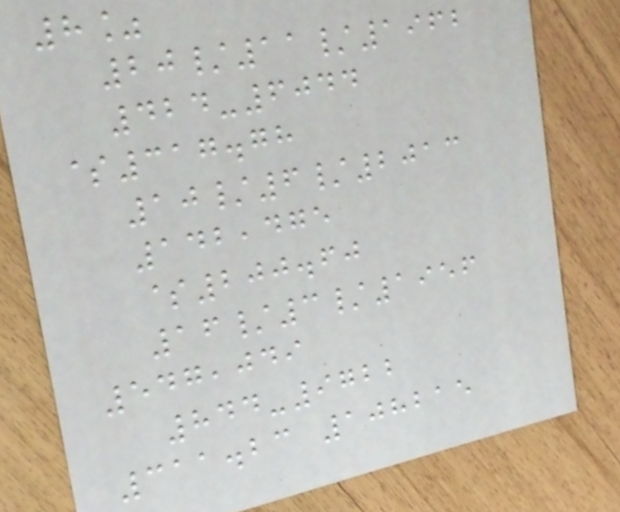8%
20/11/1962
424-6044
$317.78
10/6/2013
142,475
$200.60
16/3/1956
547,049
844-9722
311.23 108215
